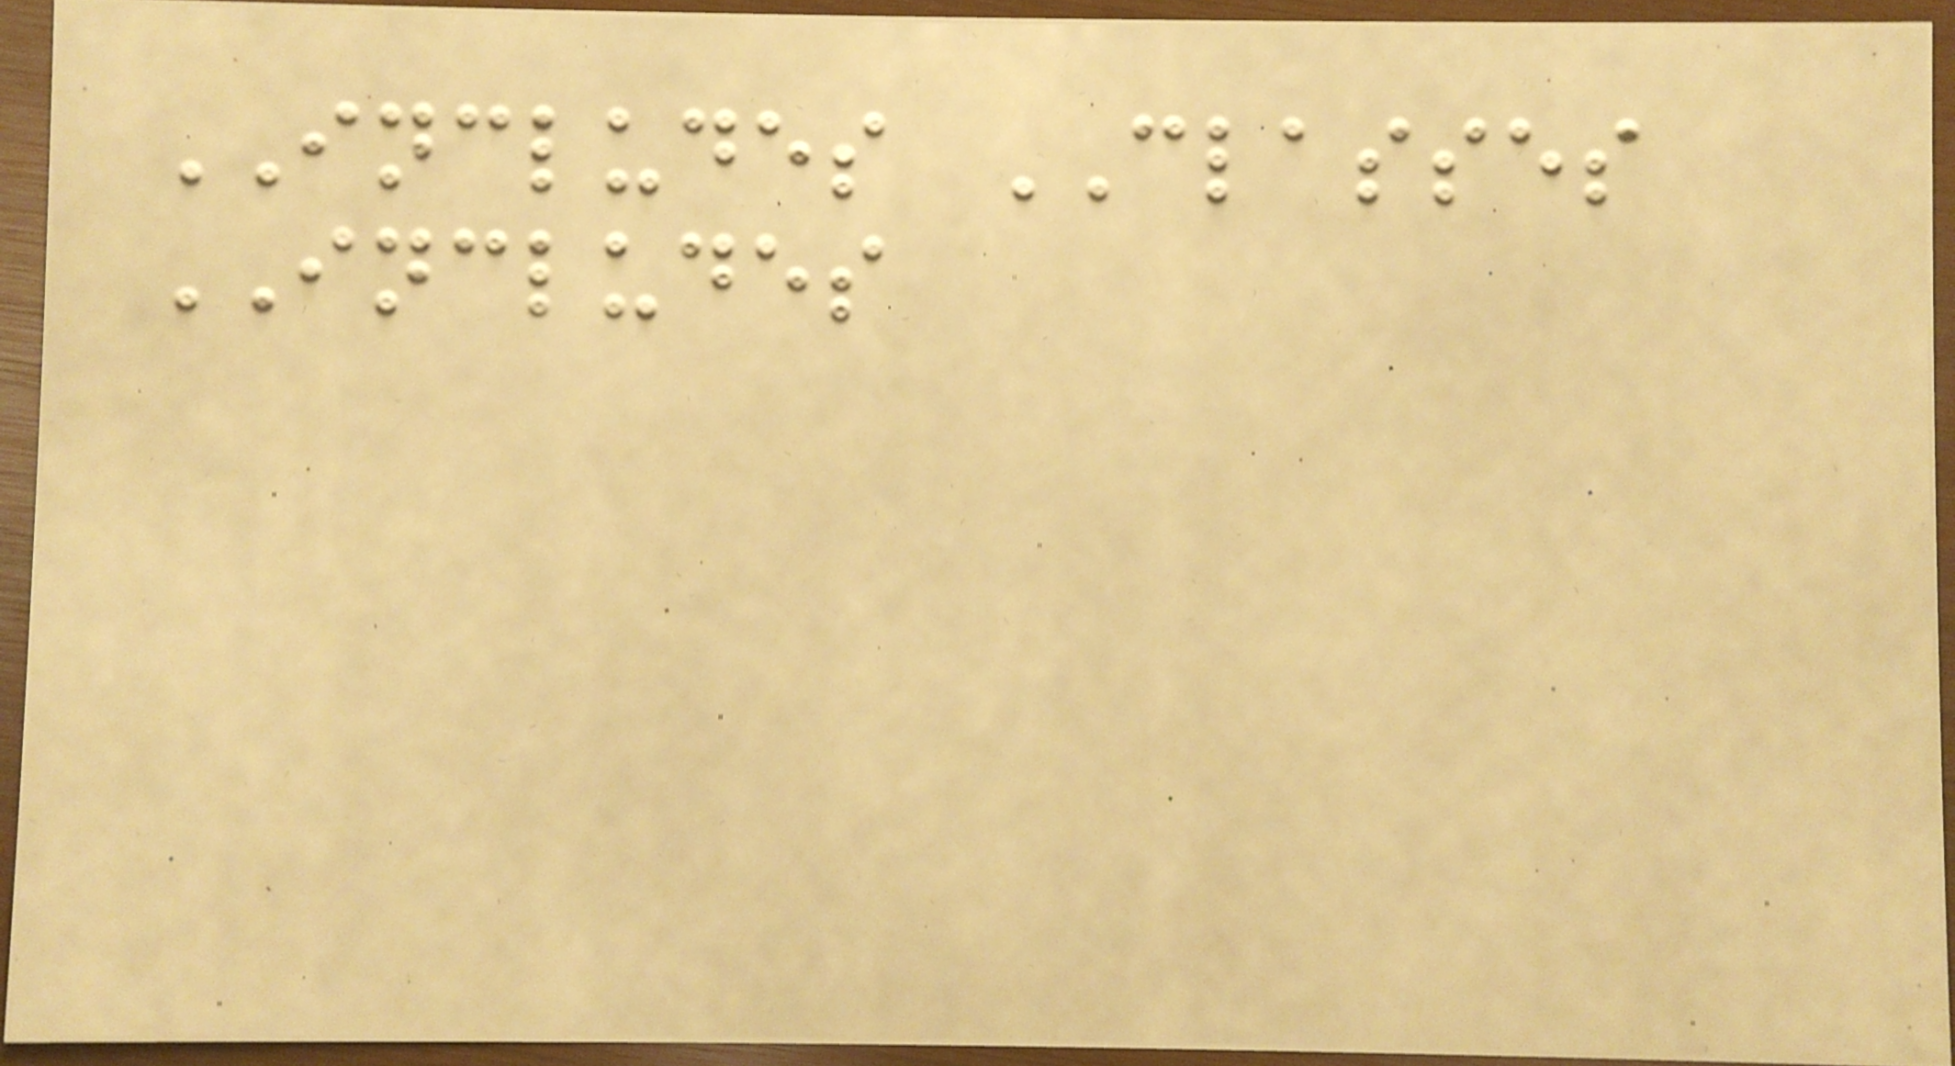INCLUDES CLASSES
INCLUDES
